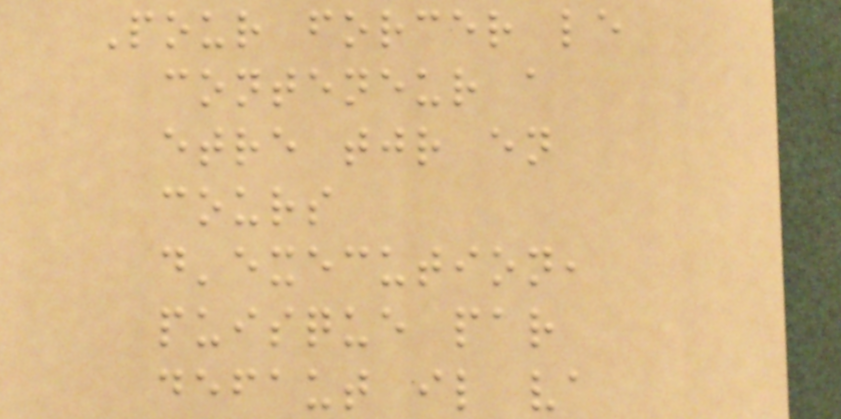Pour forcer le
conteneur a
etre tjr en
cours
d'execution,
puisque par
defaut il va
